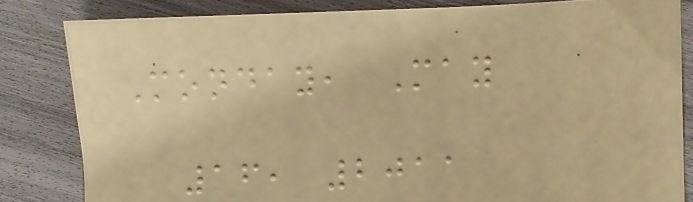Monday, May
16, 2011
